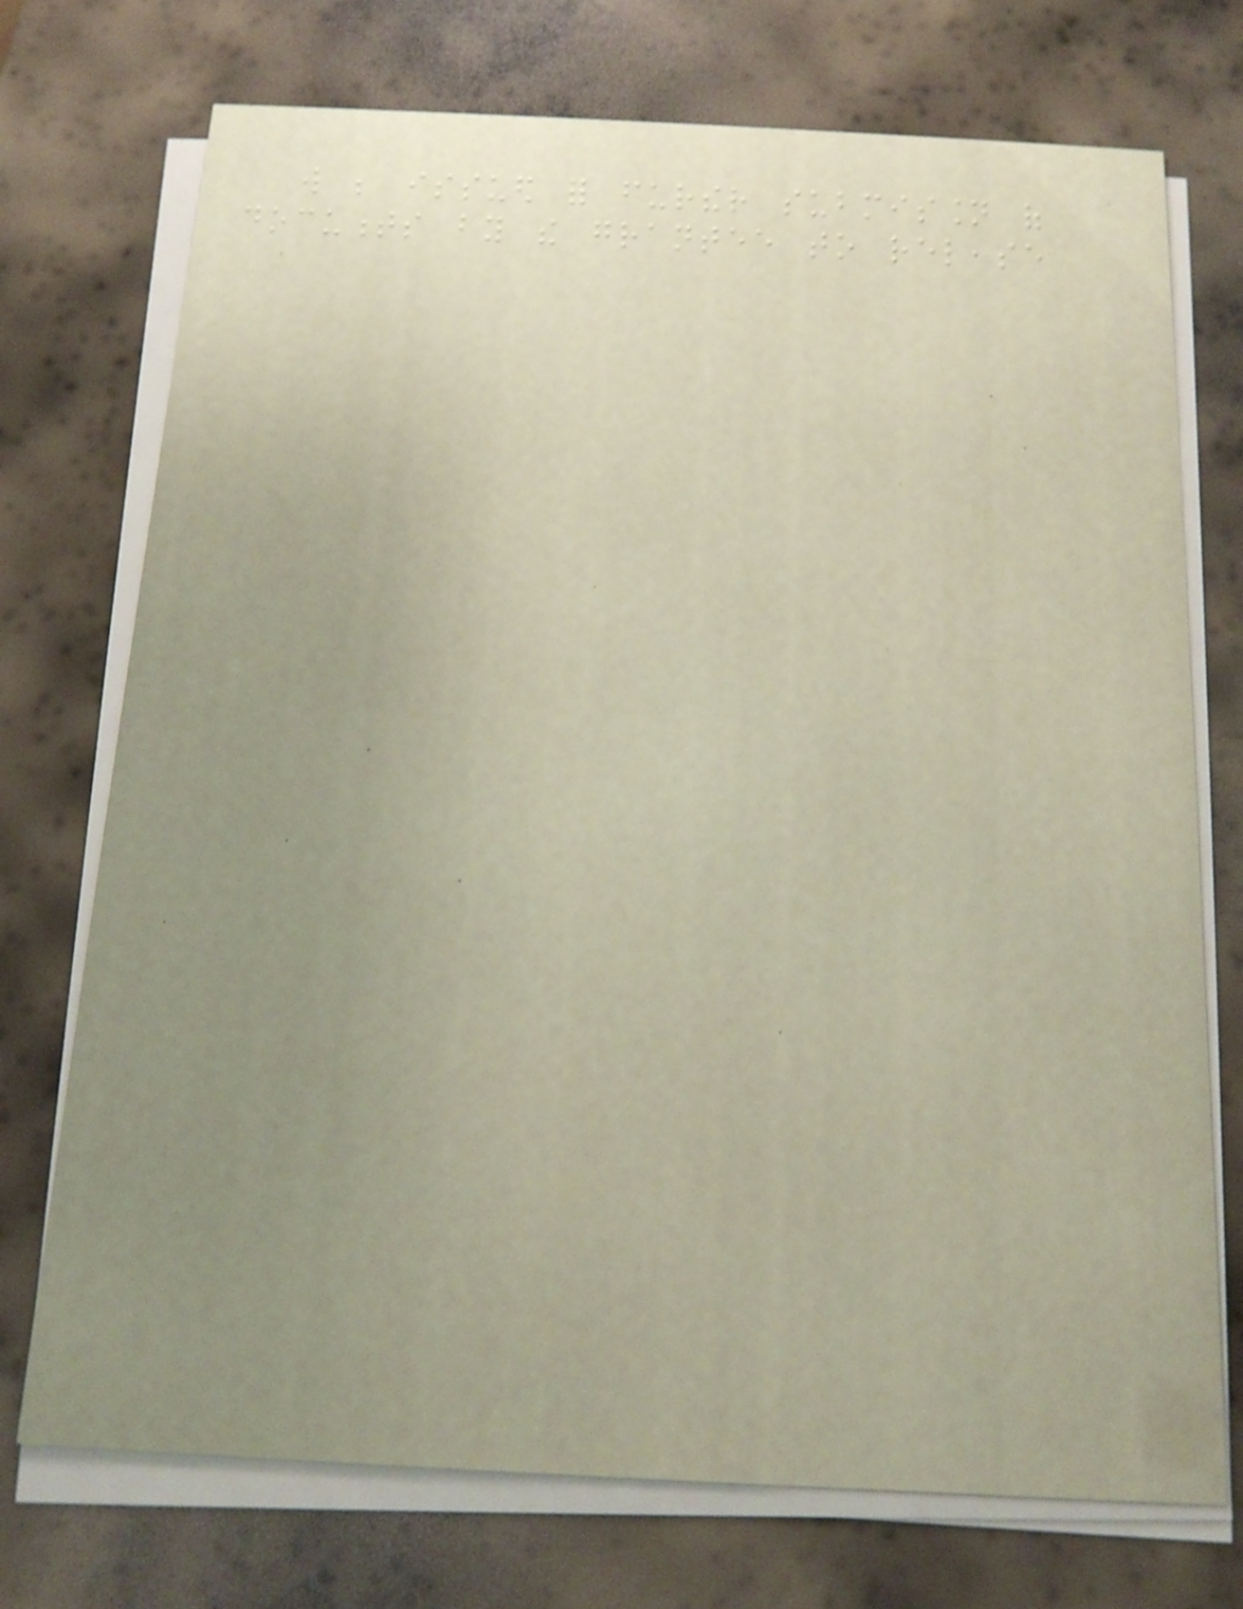will be issued for further submission of
documents by the grantee to release
